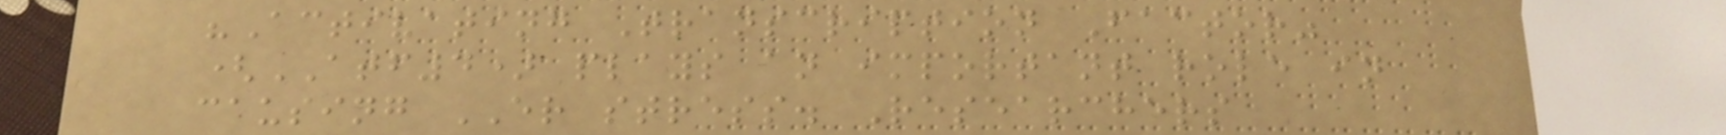"Activating Transcription Factor"
(ATF4) plays an important role in
causing ER stress. Researchers
